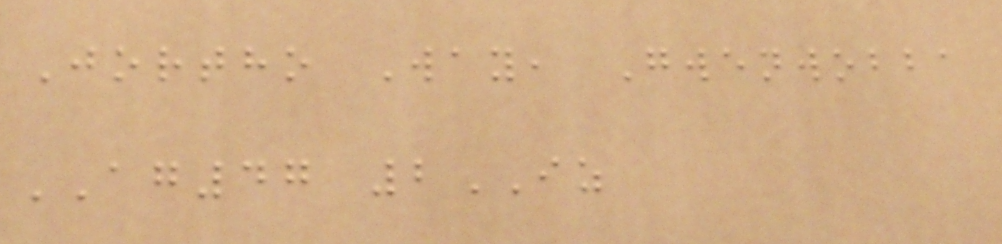Jortho Way, Gwenwobba
AG47 2IZ
